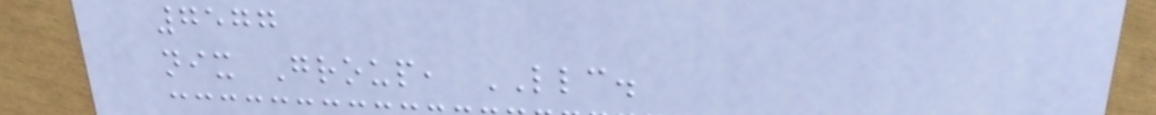7577
nix Group, LLC.
